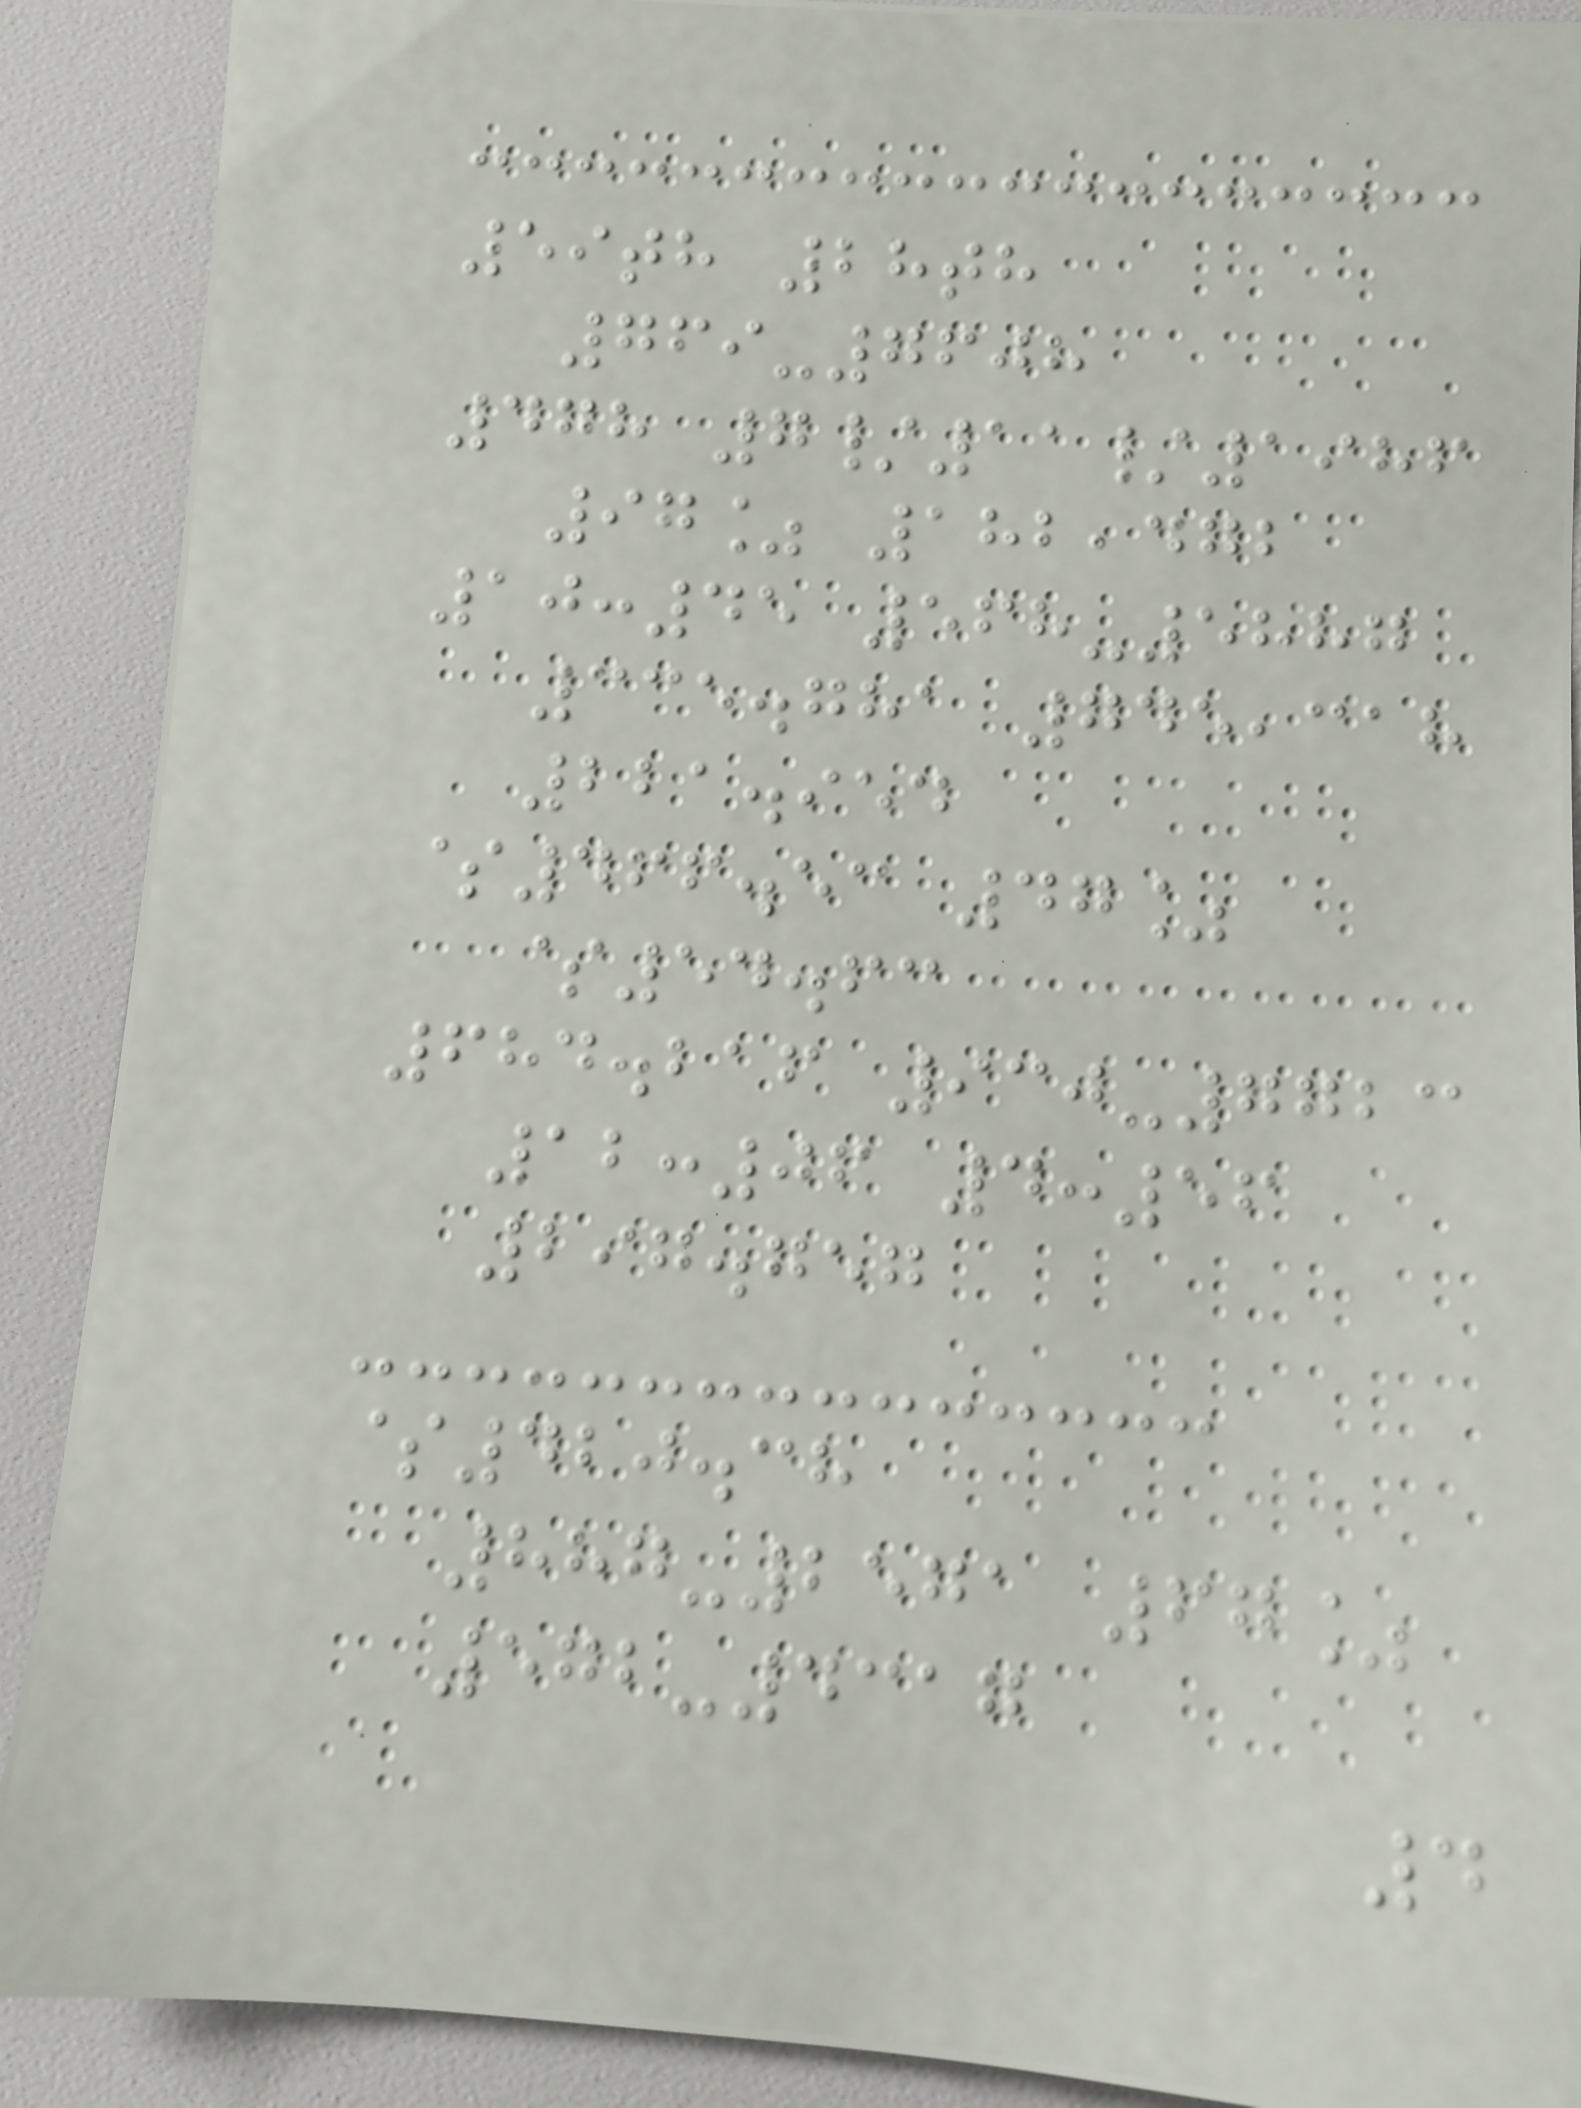59th 28th
769-7608
478 7/11/1986
97% 182,472
10:45 568-5887
335.781 745,318
221.954
$466.53 47%
$54.63
684.216 930-7723
12:06 4:56
297.757
$420.38
887-2571 67%
572-4317
4
